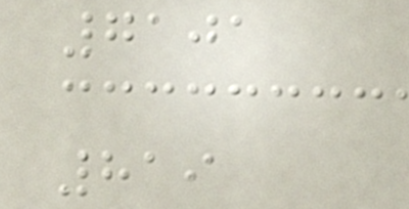7101
819
